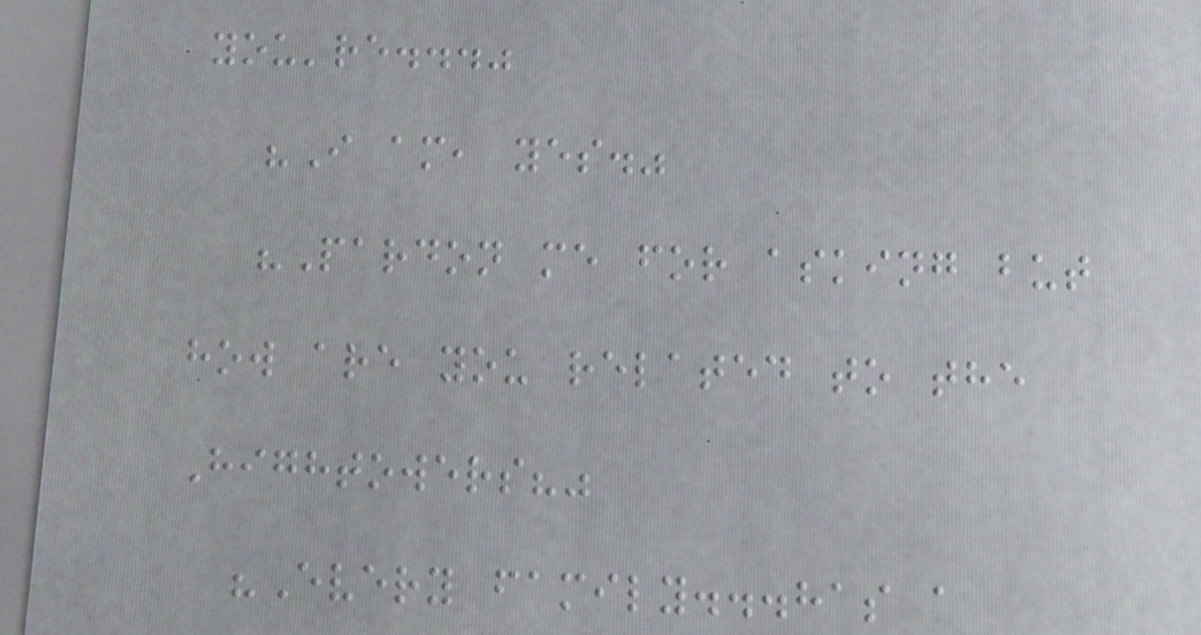you're..."
"I am, yes."
"Pardon me for asking but
how are you related to the
Hightowers?"
"Every family...has a
